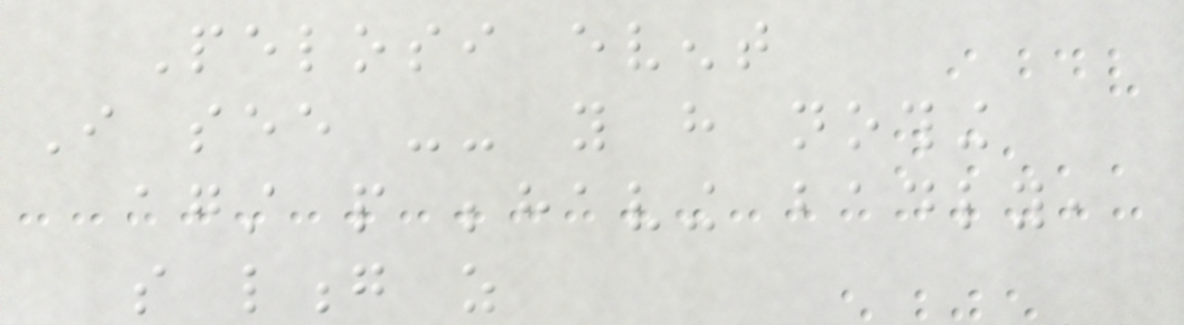Pelosi event
I see -- you have nothing
against people behaving badly,
so long as
